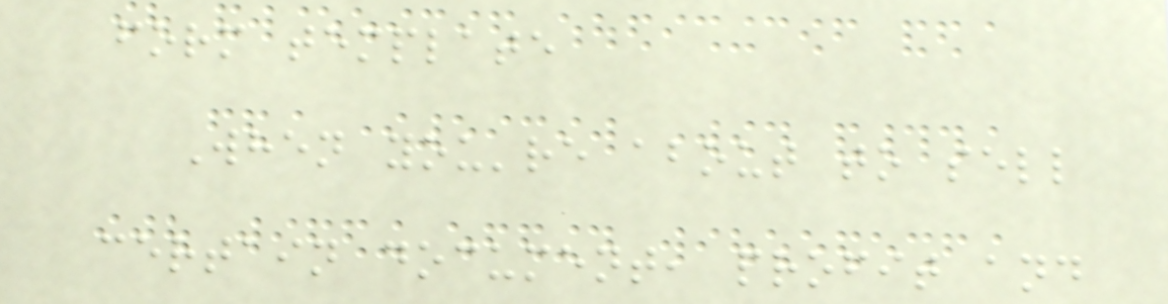form template
When you're about to sell
certain document, profit and
